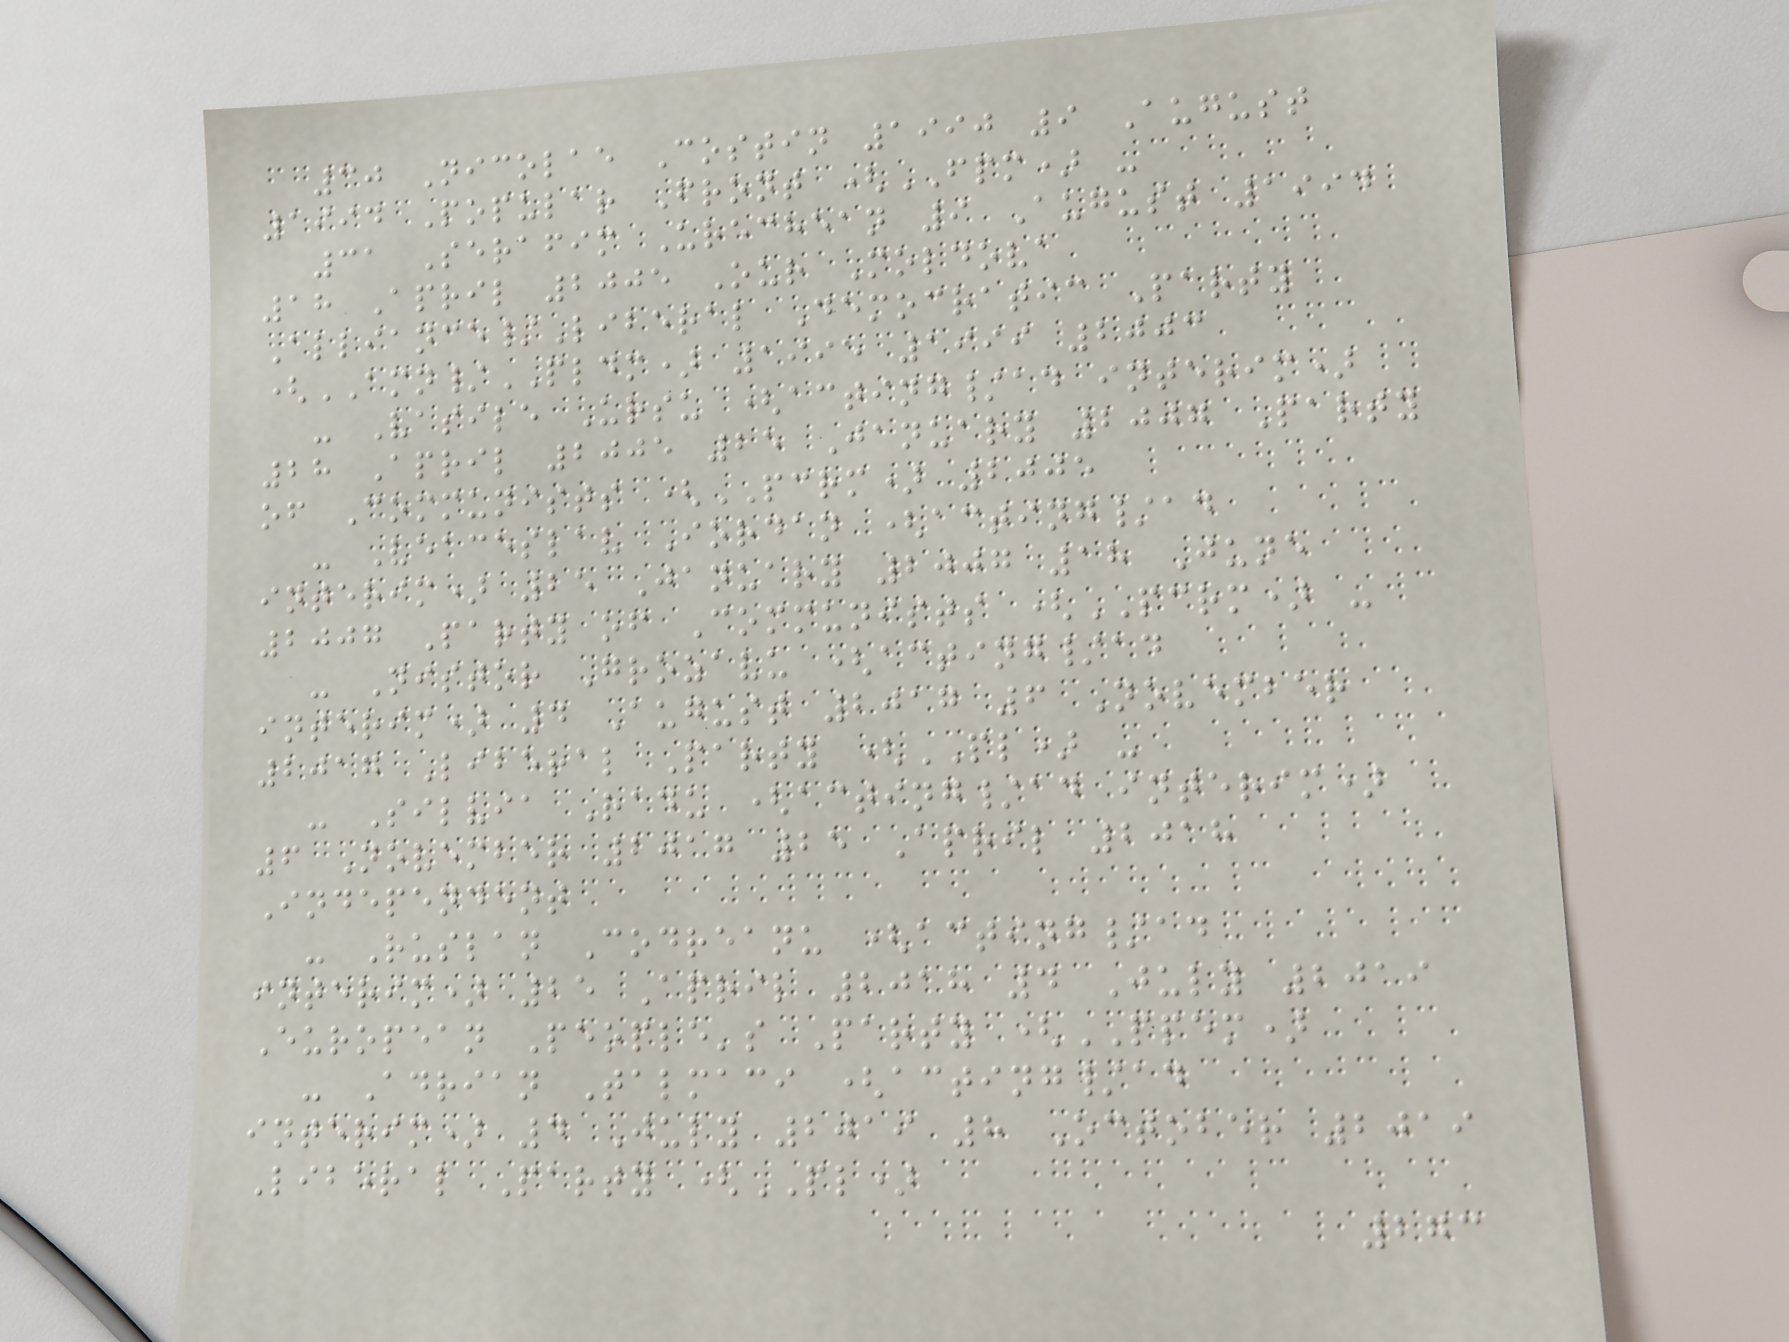30 Nicolae Costin 1990 9 August
1994 Popular Front (FPM) -
31 Serafim Urechean 9 August 1994
18 April 2005 Our Moldova
Alliance/Liberal Democratic Party
(AMN/PLDM) 1995 1999 2003
- Vasile Ursu (acting/ad interim)
28 April 2005 25 January 2007 Party
of Communists (PCRM) 2005
- Veaceslav Iordan (acting/ad
interim) 25 January 2007 18 June
2007 Party of Communists (PCRM) -
- Nistor Grozavu (acting/ad
interim) 4 August 2017 6 November
2017 Liberal Party (PL) -
- Silvia Radu (acting/ad interim)
6 November 2017 25 April 2018
Independent
- Ruslan Codreanu (acting/ad
interim) 25 April 2018 4 July 2019
European People's Party (PPEM)
- Adrian Talmaci (acting/ad
interim) 4 July 2019 8 October 2019
Liberal Party (PL)
273
